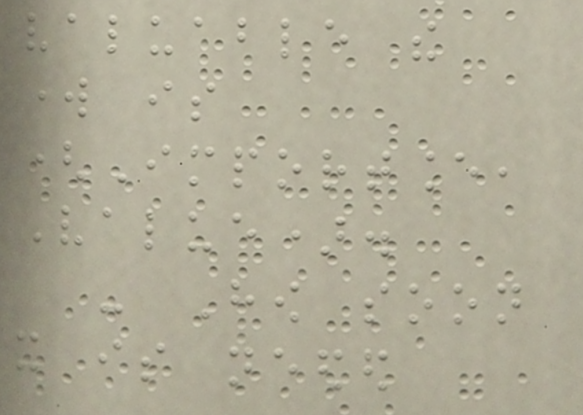valuable the
work is
(Importance,
Value).
- How soon
it is needed
